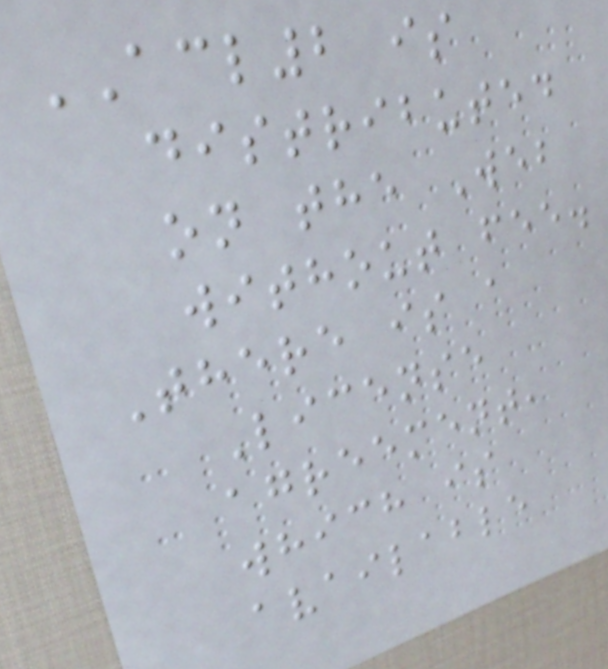ACL2 is
distributed
on the Web
without fee.
There is a
License
agreement,
which is
available
